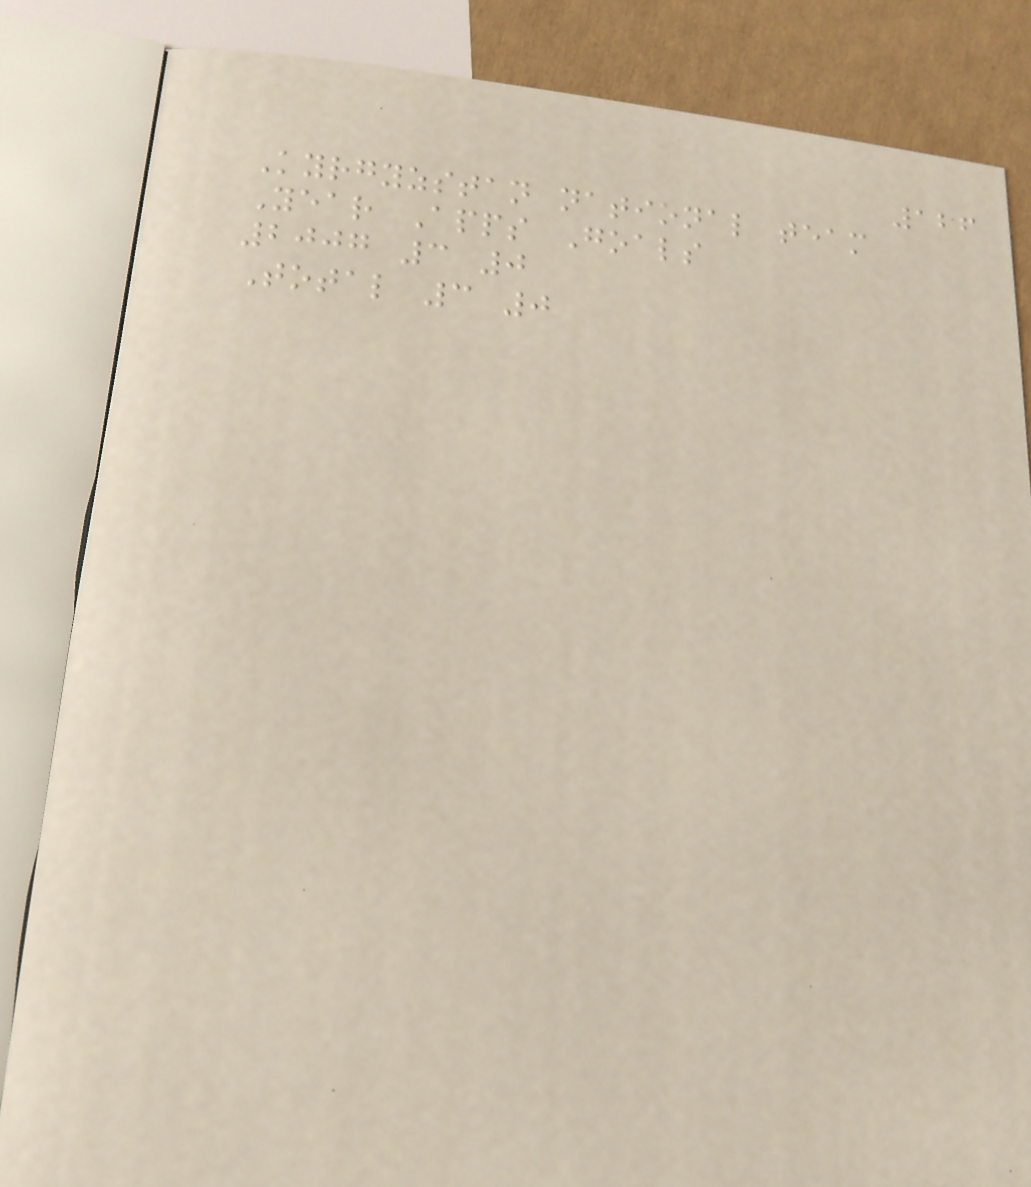126
Kyrgyzstan national team
Year Apps Goals
2007 3 0
Total 3 0
